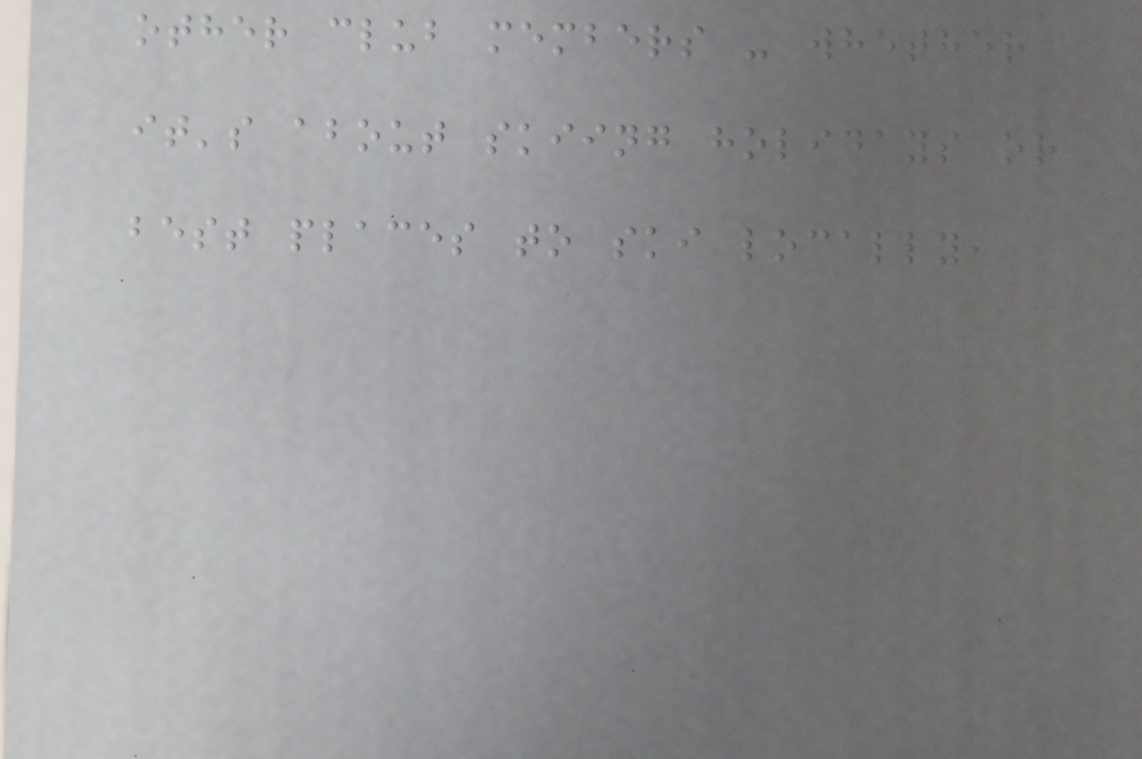other club members - whether
it's about skiing holidays or
best places to ski locally,
